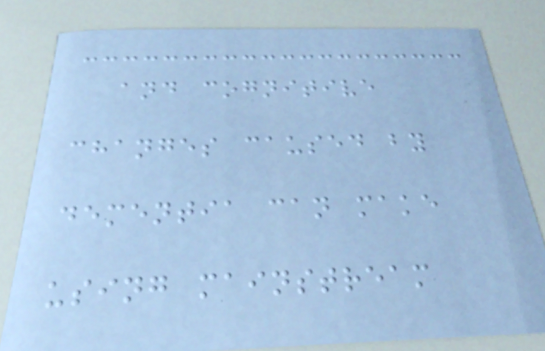and cognitive
changes caused by
dementia can make
using mainstream
